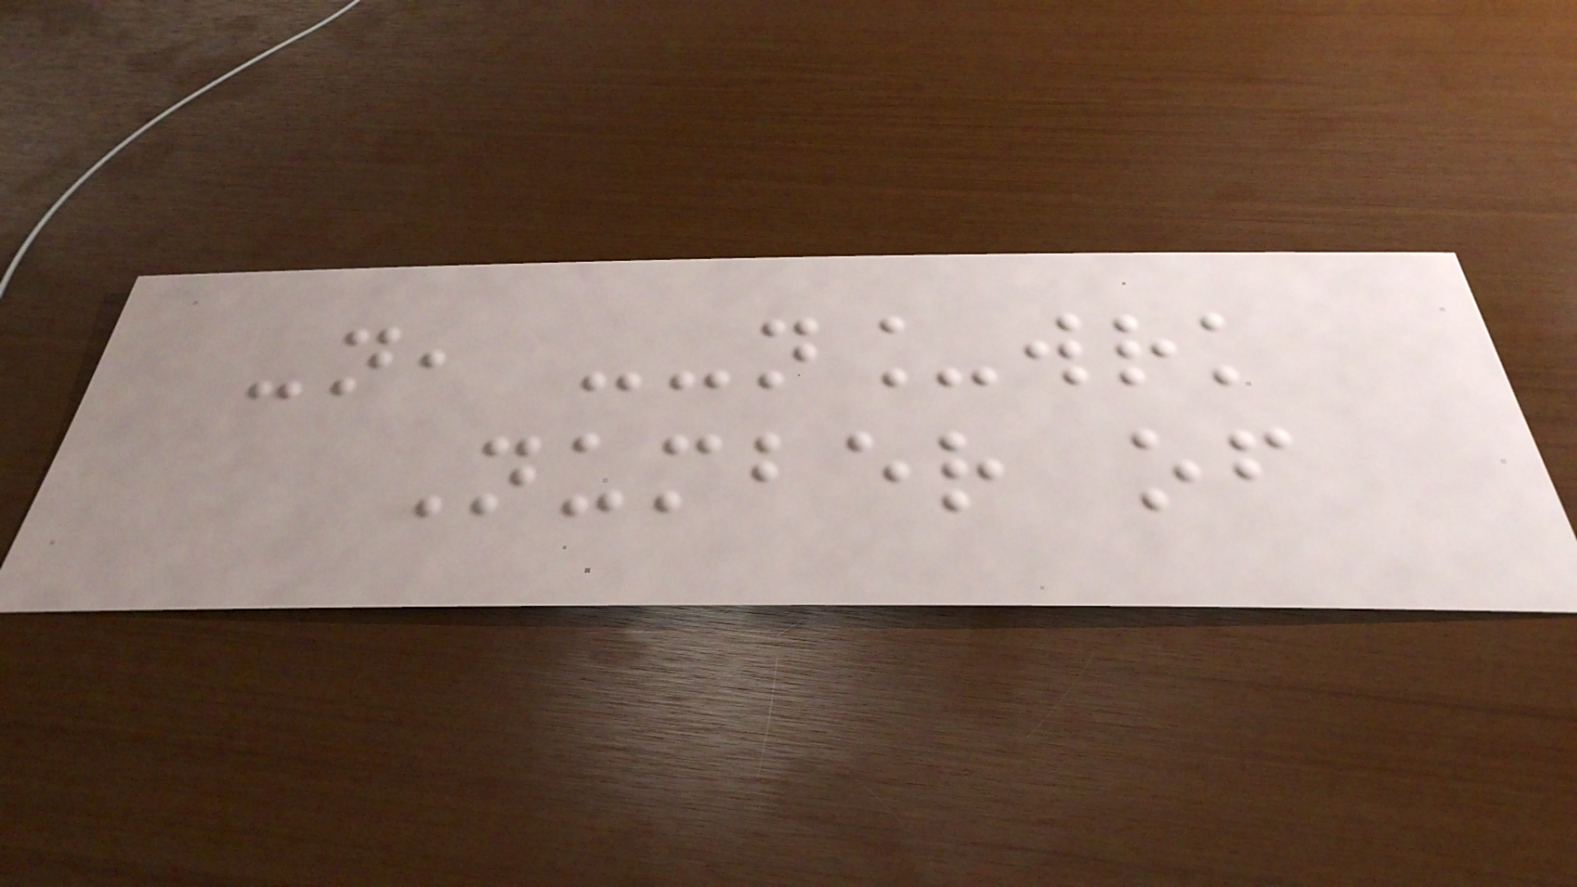-n, --n_wrk
Number of
